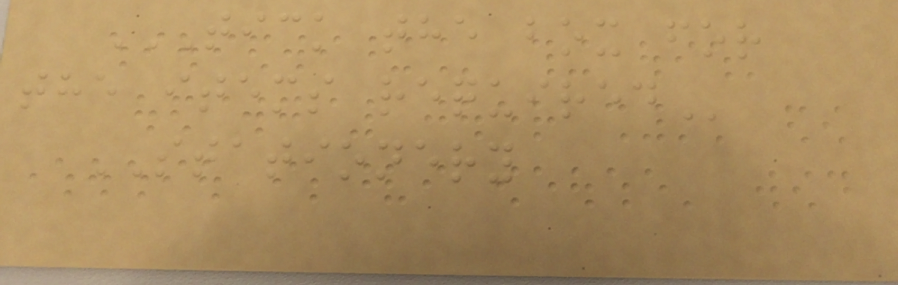TICK THE BOX FOR
THE ITEMS REQUIRED
STATIONERY
